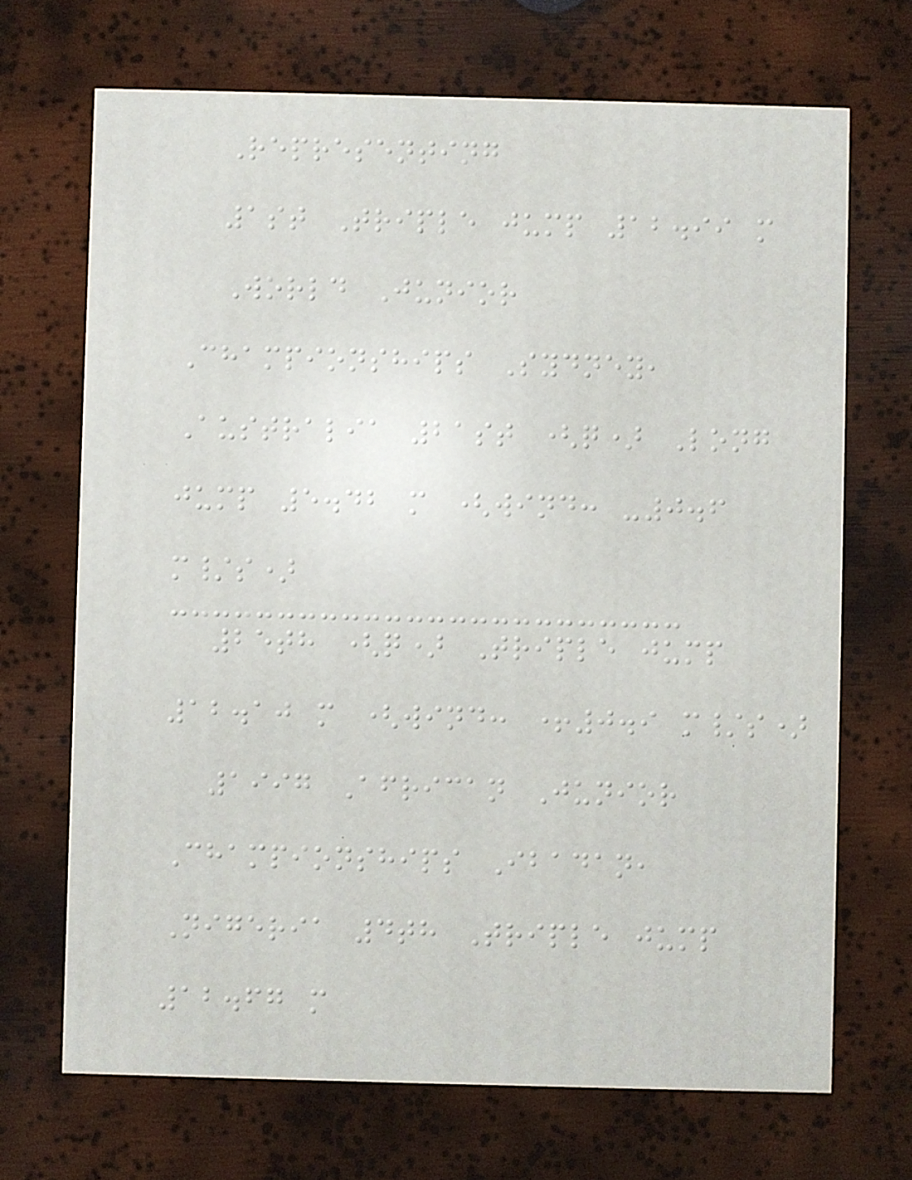Representing
1st Triple jump 12.99 m
World Junior
Championships Sydney,
Australia 21st (q) Long
jump 5.42 m (wind: -0.6
m/s)
25th (q) Triple jump
12.10 m (wind: +0.9 m/s)
1997 African Junior
Championships Ibadan,
Nigeria 4th Triple jump
12.67 m
